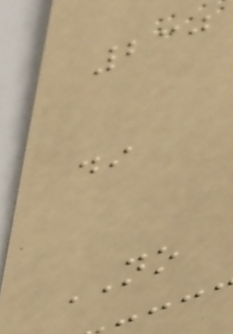230
di
NO
